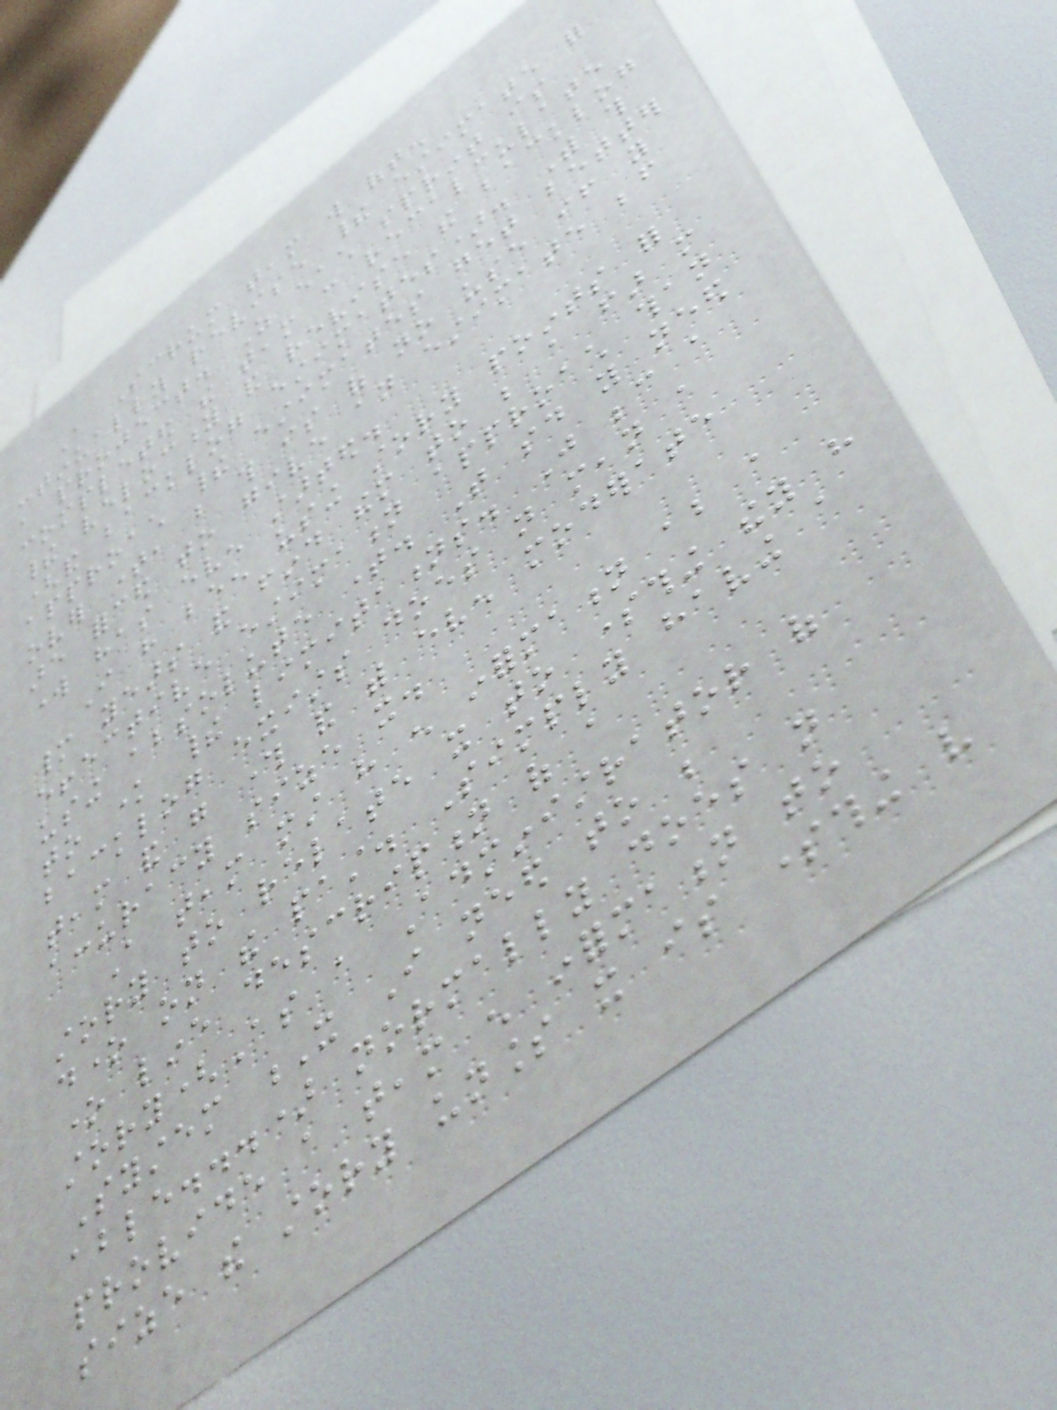A Scrum team will often
continually revise their estimate for
a project. As each sprint is
completed the team can recalculate
their velocity and revise the backlog
(and backlog estimates). With this
approach their estimates get better
over time, but this is of no use if you
are forced to give an estimate before
work has even started.
I have been using story points for
many years and find them to be a far more
effective estimation approach than
using absolute time. That said you need
to know their limitations. Just because a
backlog exists does not mean a
team and go through and with even moderate
accuracy size it.
A team must have enough information about a
story to relate it to something they have
done on the past. Simply having a
one line description of a
story(As a Administrator of
System X I need to be
able...) normally does not
provide a team enough information to
size the story unless it is something very
